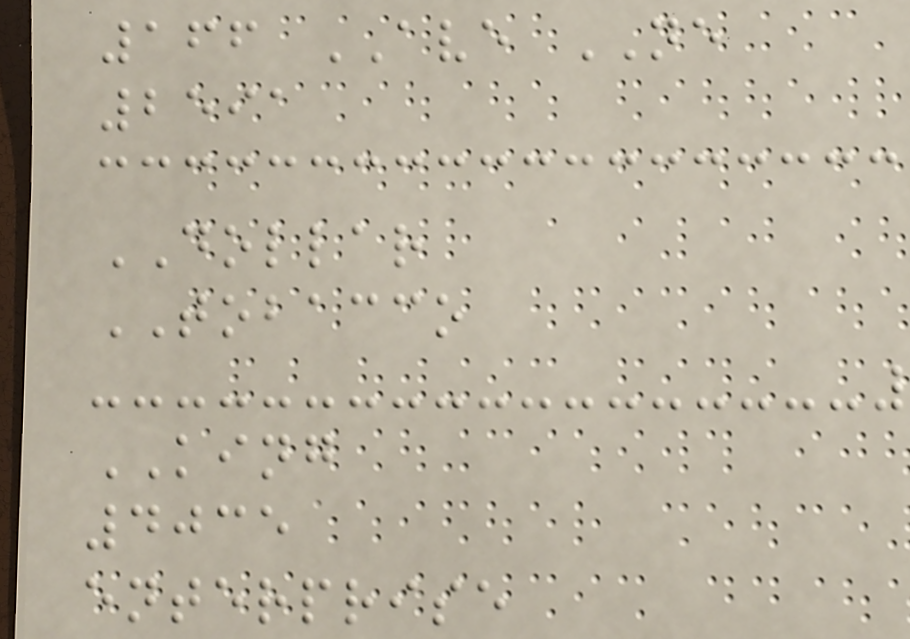166 AVE NE
2591
DOLLAR
TOBACCO
KING
4035
enterprise
